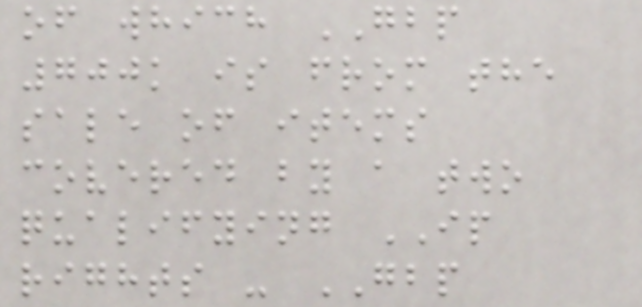of which GBP
700k is from the
sale of items
covered by a two
qualifying IP
rights - GBP
